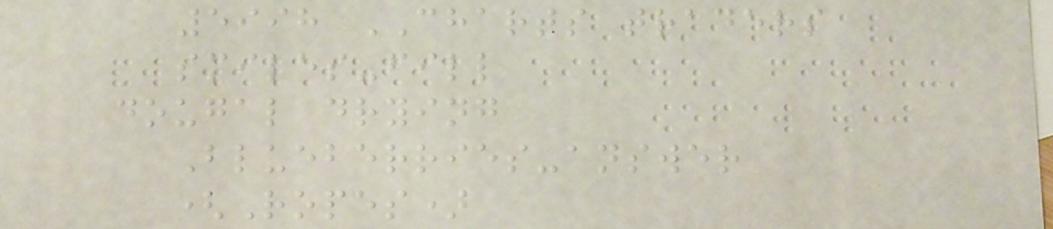5998 CHARTS traders
smiles-fill
dougal drying
Blueberries-answer
(Ropes)
